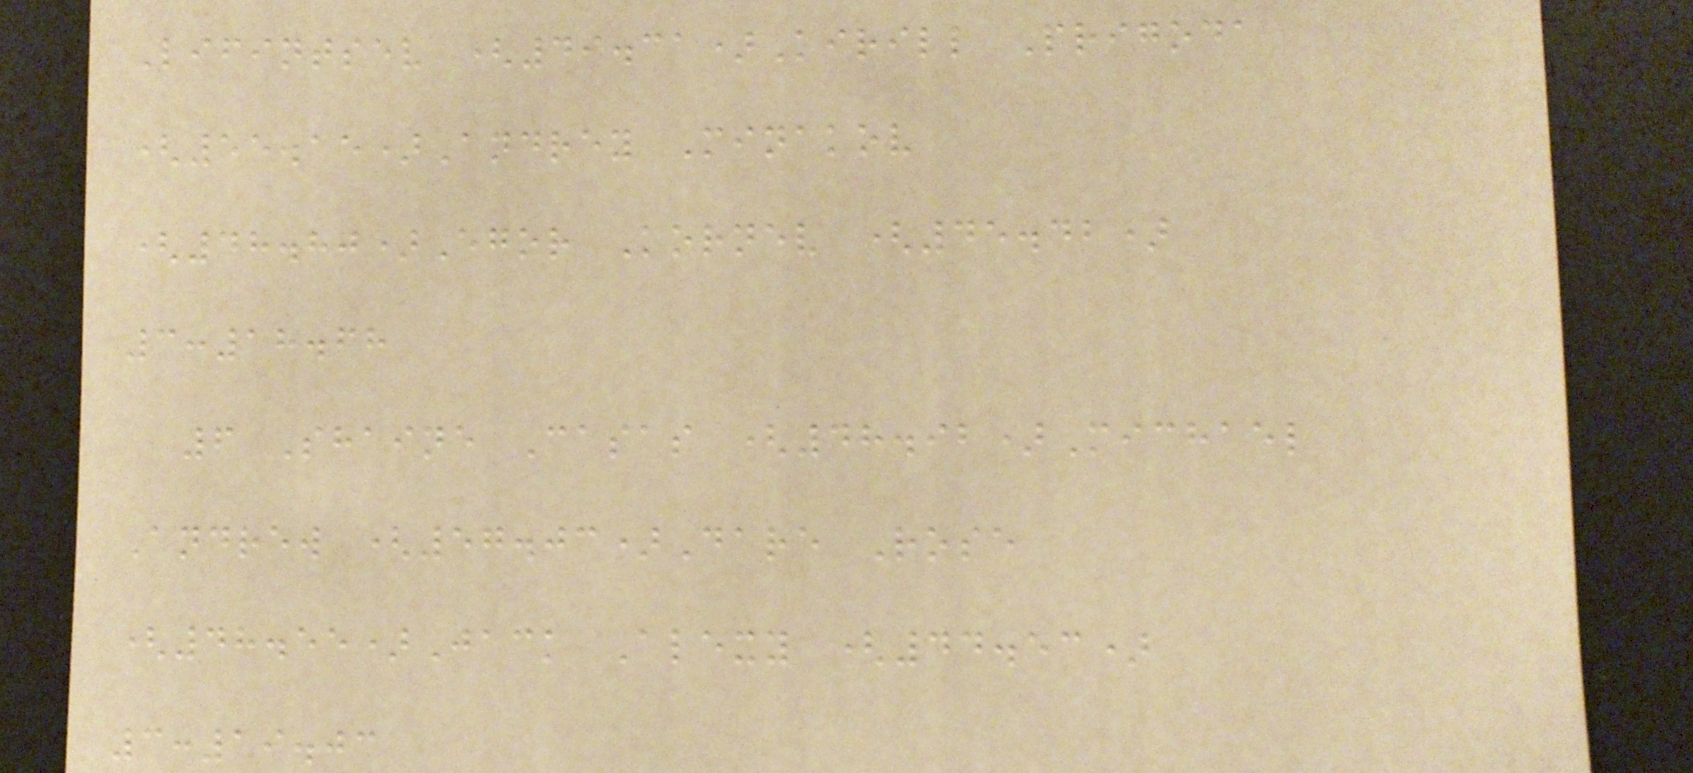Lifintsev (49.31)Kirill Prigoda
(55.15)Andrey Minakov
(48.80)Egor Kornev (45.42)
3:18.68
6 Shaine Casas (48.92)Michael
Andrew (57.03)Dare Rose
(48.55)Jack Alexy (44.53)
3:19.03
